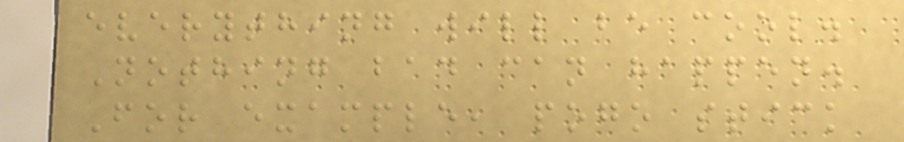everything will be cool.
Nothing bad can happen.
For example, pogo stick
